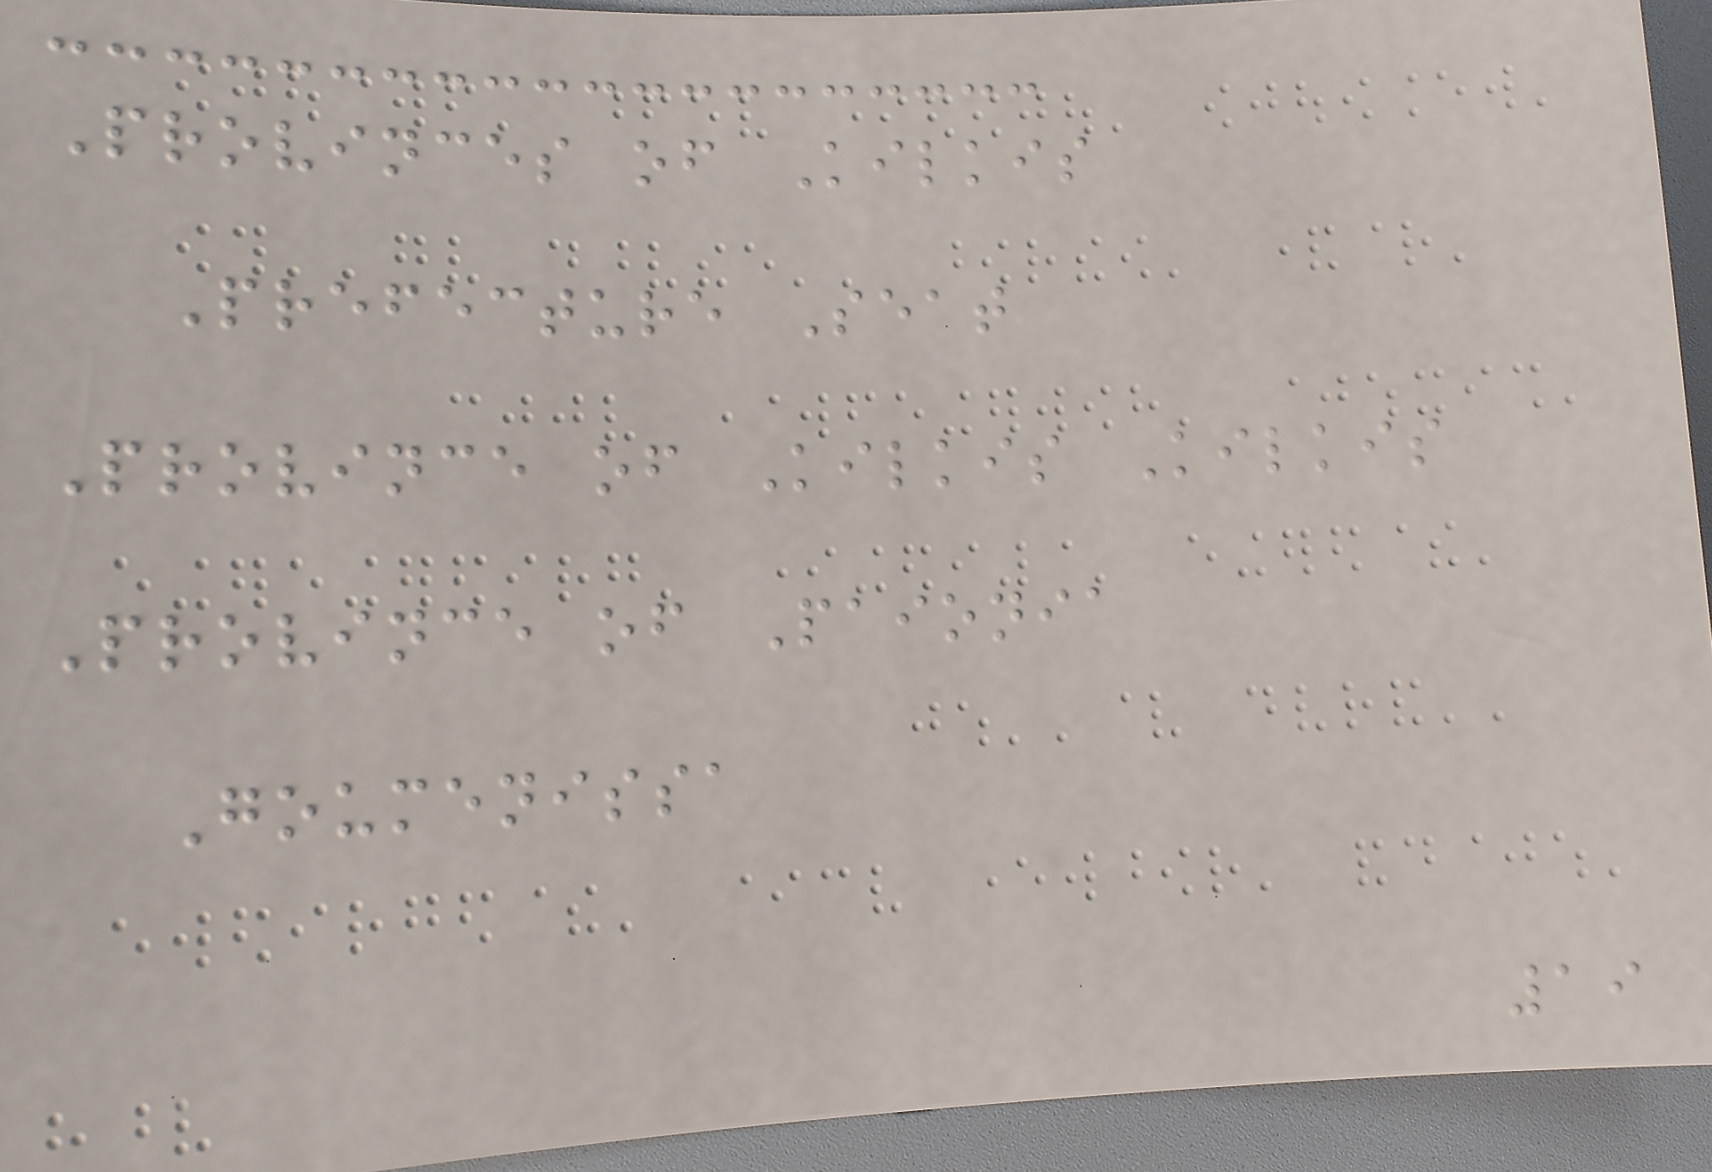Provinces of Kilkis
Prefecture Seat
Province of Kilkis Kilkis
Province of Paionia
Goumenissa
19
